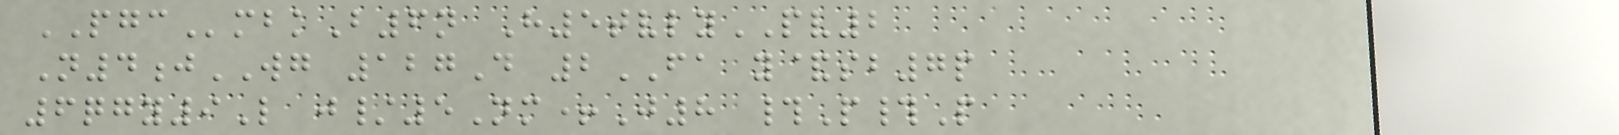PGCmbkB6n H5tvlyPV2
N4jWG 127D 2FA y&sb7p
6qgy9L j/5Nm+J8 #P#P
